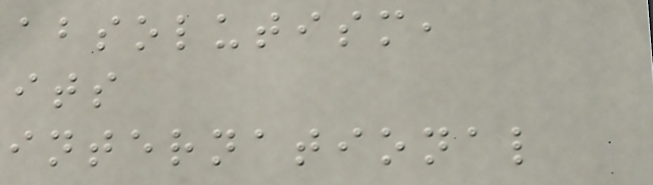absolutism,
its
international
